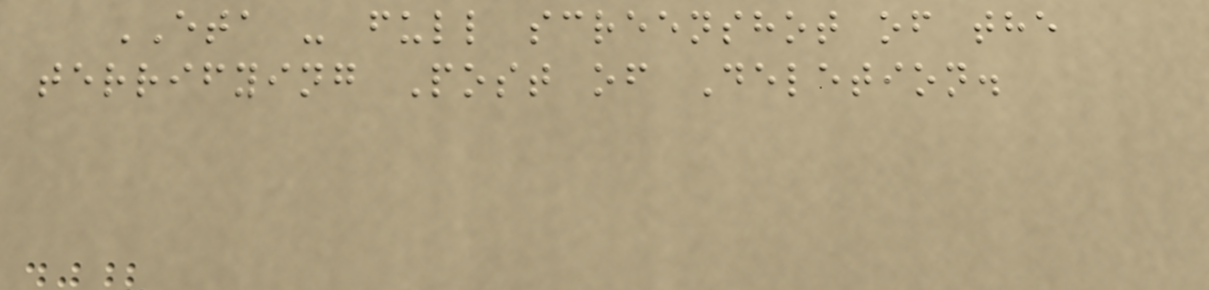ETA - full screenshot of the
terrifying Post of Deletion.
